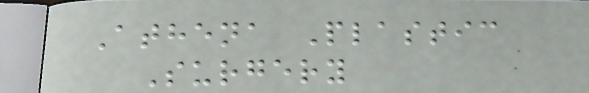Athena Plastic
Surgery
